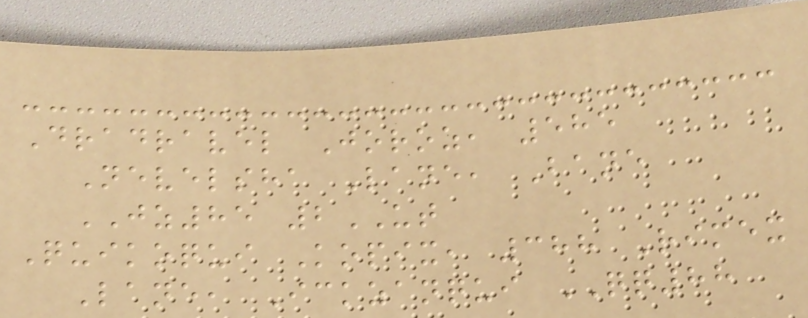Dradravel Joroz, 585
Nevelsha Lane, Bane
JZ85 2UT
Quikoqui Kopix, 388 Rimex
Lane, Ickzanqui QQ88
